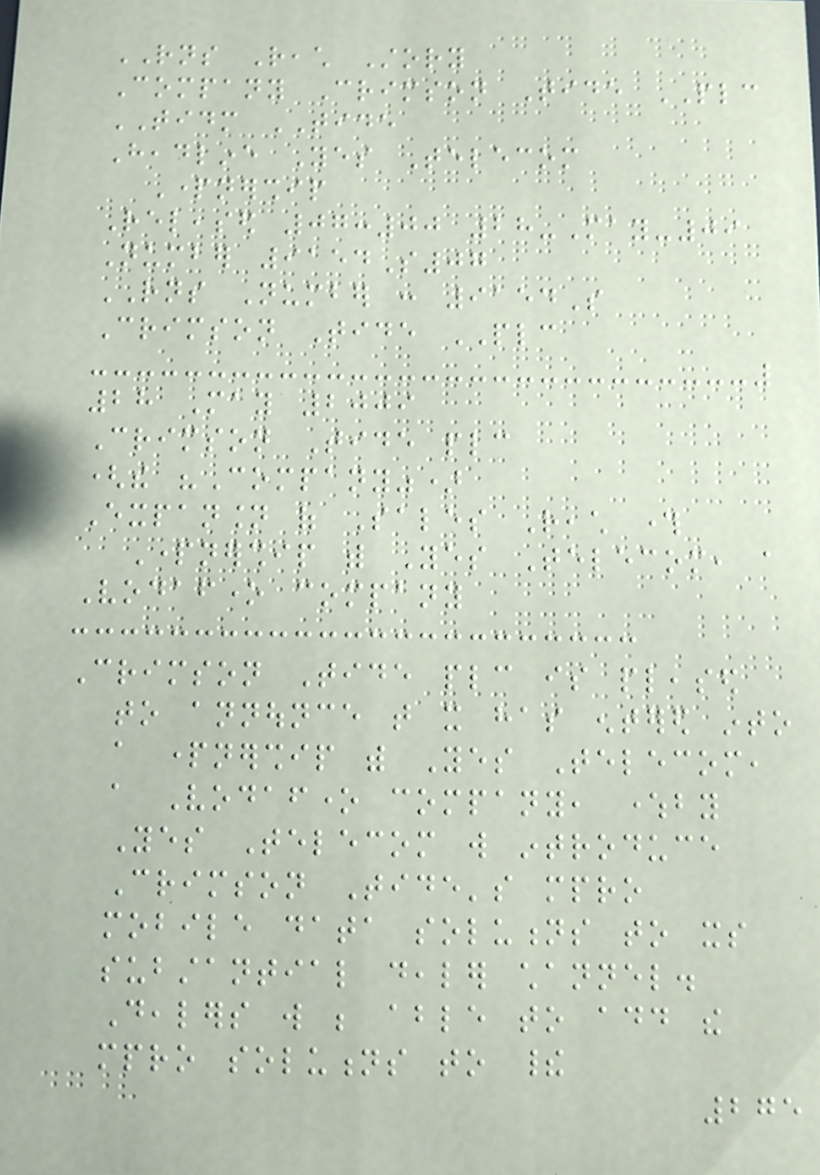RNS Reach Story
Company Crimson Tide PLC
TIDM TIDE
Headline Yes Telecom
Partnership
Released 07:00 28-May-09
Number 9154S07
RNS Number : 9154S
Crimson Tide PLC
28 May 2009
Crimson Tide plc
(the "Company")
Expansion of Sales Reach through
Partnership with Yes Telecom, a
Vodafone company
Crimson Tide plc is pleased
to announce that it has entered into
a partnership with Yes Telecom,
a Vodafone company, whereby
Yes Telecom will introduce
Crimson Tide's mpro
mobile data solutions to its
substantial dealer channel.
Dealers will be able to add the
mpro solutions to their
275
